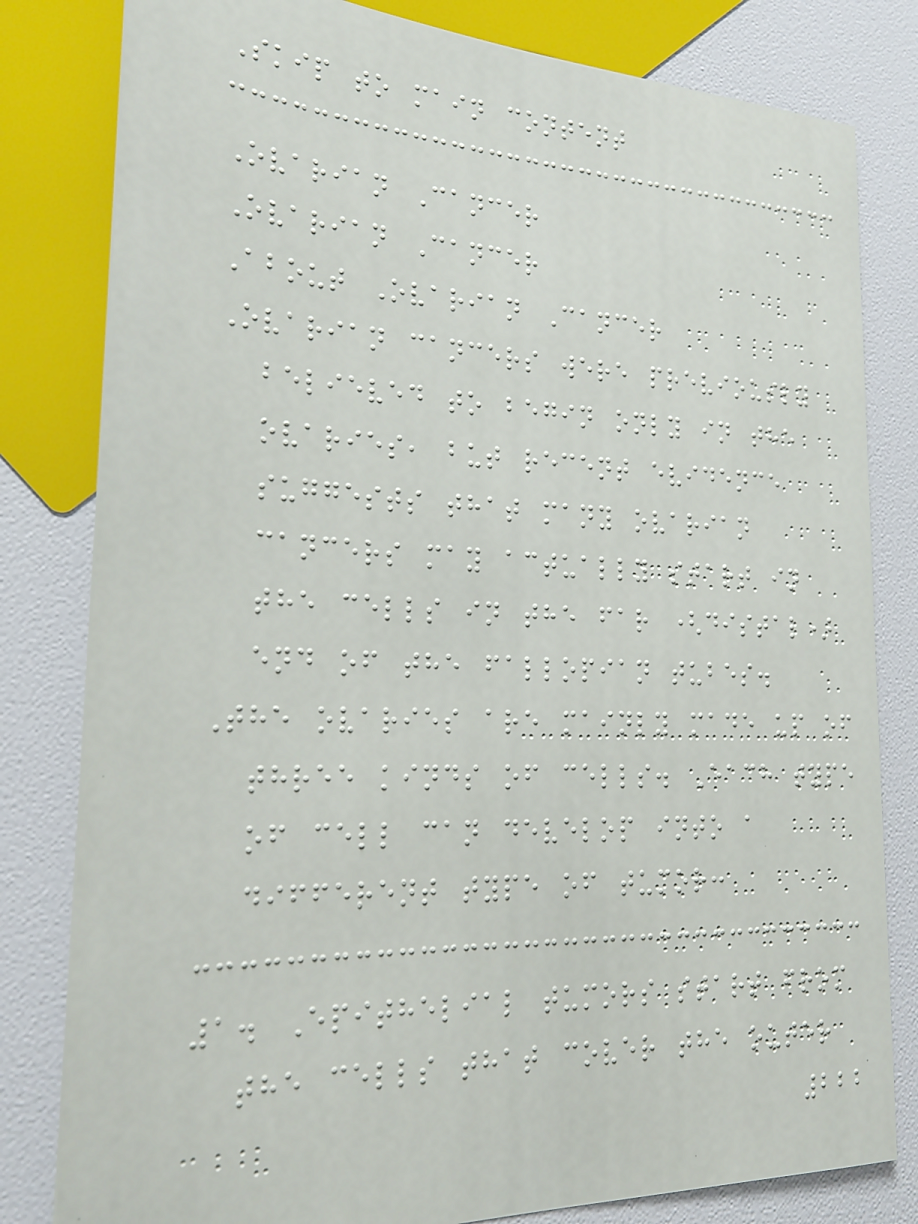Skip to main content
Ovarian Cancer
Ovarian Cancer
About Ovarian Cancer
Ovarian cancers were previously
believed to begin only in the
ovaries, but recent evidence
suggests that many ovarian
cancers may actually start in
the cells in the far (distal)
end of the fallopian tubes.
The ovaries are mainly made up of
three kinds of cells. Each type
of cell can develop into a
different type of tumor:
1. Epithelial tumors start from
the cells that cover the outer
222
